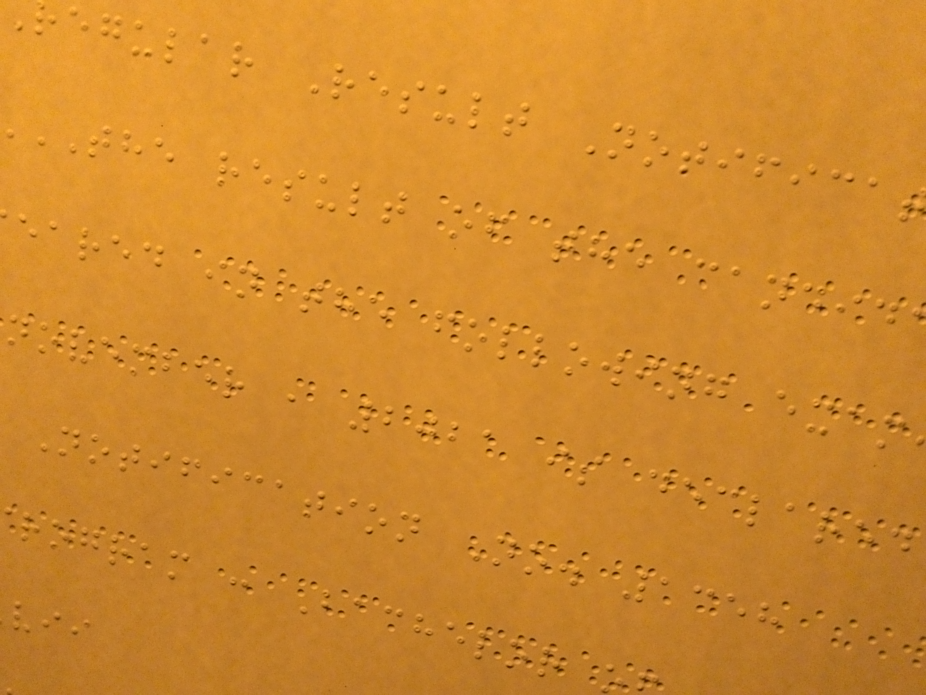egular Result Notifica
THE result of the
eared in the following
november , 2021 is declared
Notification No. 1358
rogram : Bachelor
